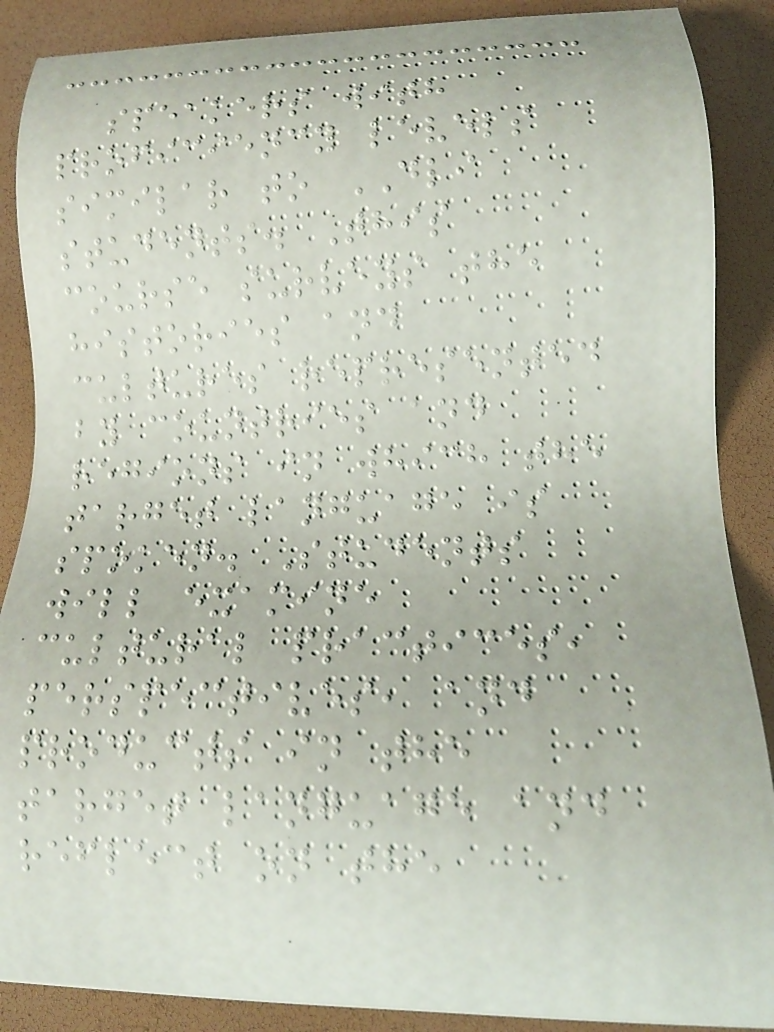speakers with
proficiency levels
similar to DLI
students. This
course surveys the
histories and
cultures represented
by countries and
regions in which the
target language is
spoken. Students
will examine
cultural practices,
perspectives, and
products in the
target language and
reflect on the
